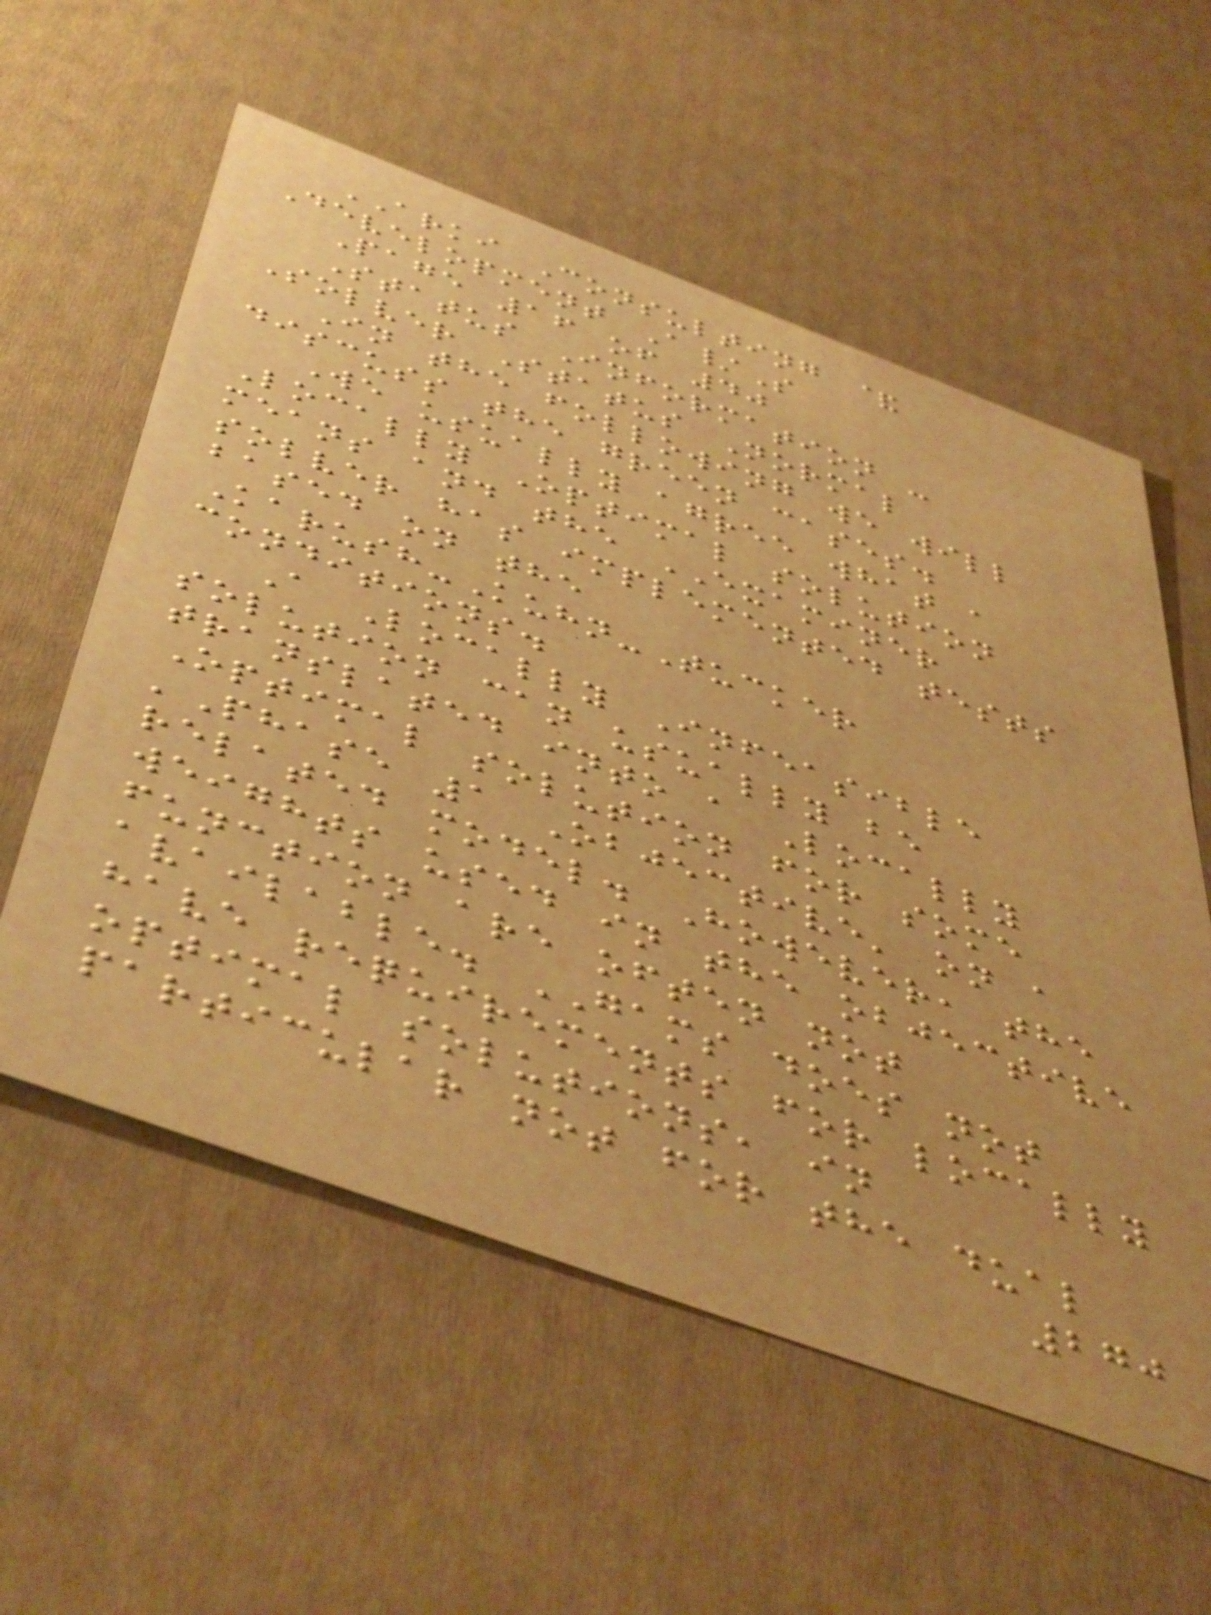ARKI Consulting &
Development A/S
Page 16 of 40
Status Information -
Solver Status Normal
In the following we will
discuss the green cases.
We usually agree what a
Locally Optimal solution
means and the EXAMINER
solver has implemented tests
based on the
Karush-Kuhn-Tucker
conditions.
A Locally Infeasible
solution can usually be
translated into a Locally
Optimal solution for some
'Phase 1 Objective' on a
related model. However, the
weights used in the objective
function are often not
available. GAMS does not
have requirements for locally
optimal solutions, in
particular not for the dual
270
